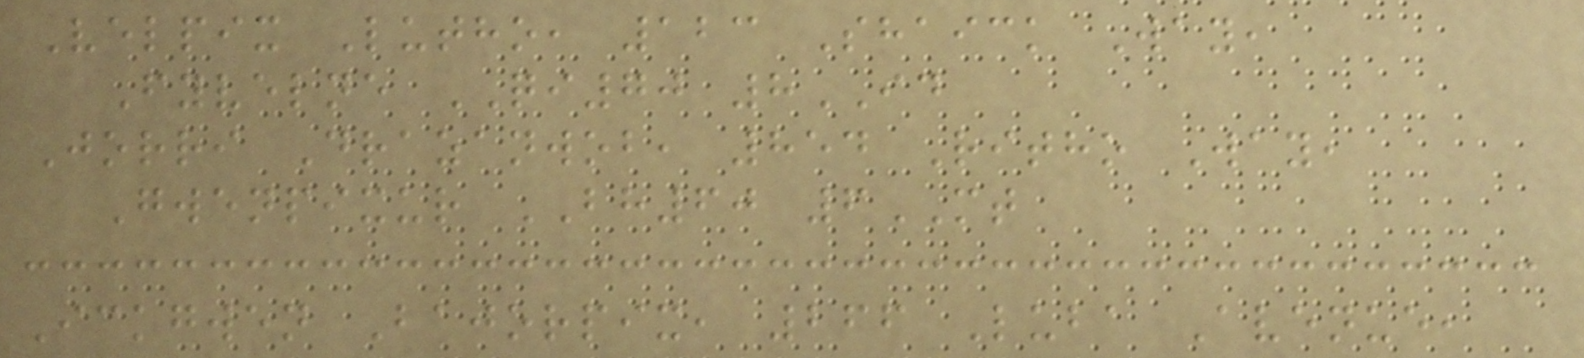Velpix Lutho, 123 Shaick Way,
Fyvelne QI70 8ID
Jorri Drazanwob, 854 Ritho Way,
Gwenpixur BH60 6MT
Ickgwen Bajorpix, 266 Luba Avenue,
